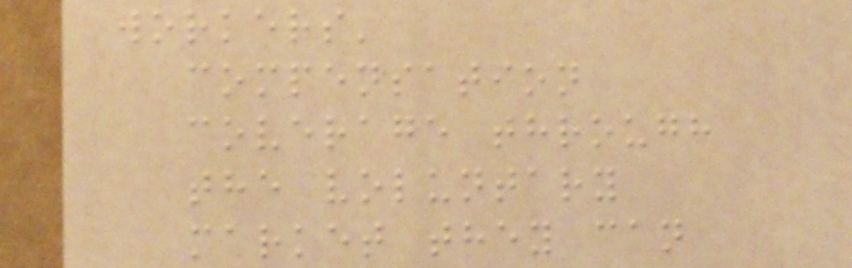workers'
compensation
coverage through
the voluntary
market they can
